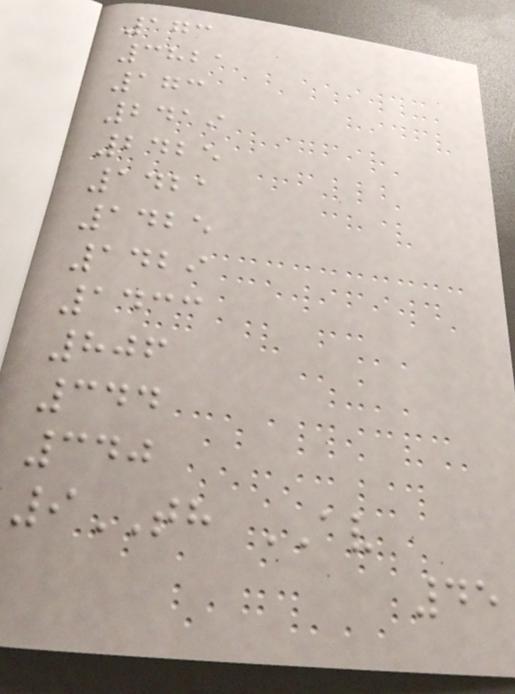173
3821
173
2419
2425
1421
1425
1429
1433
806
344
340
9TH AV
45
